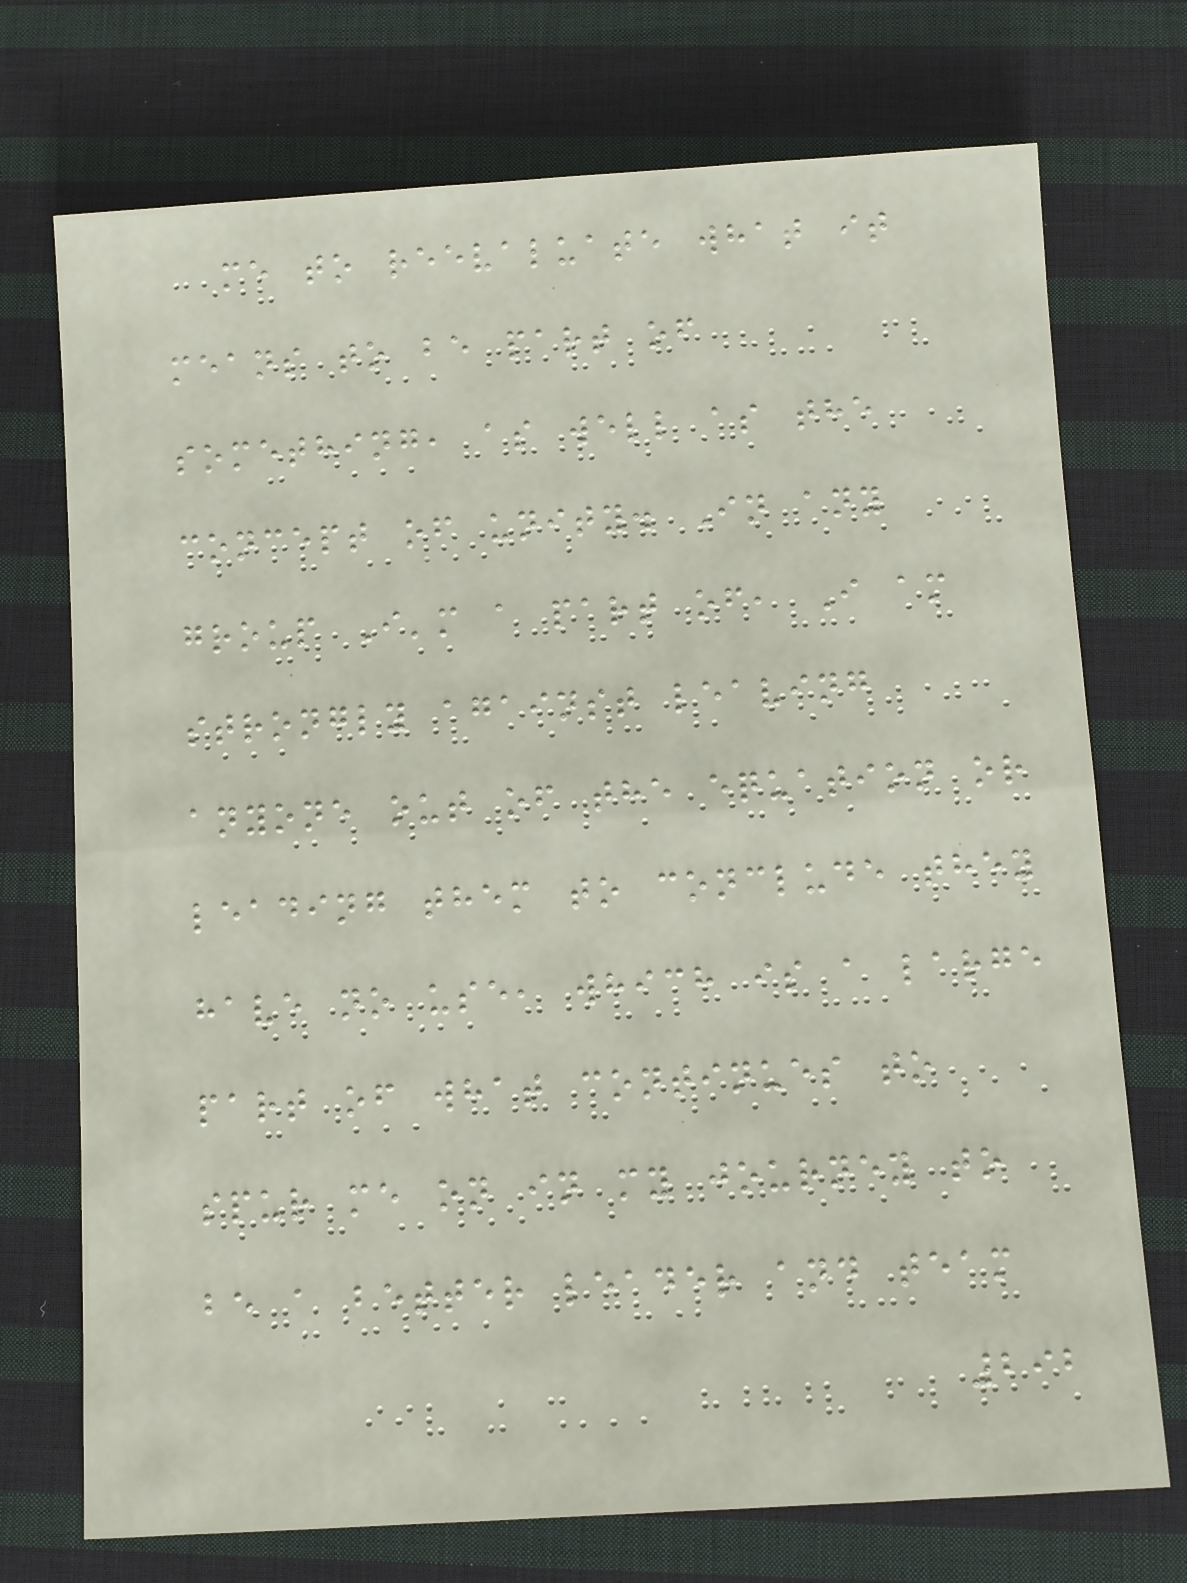me to reevaluate what it
means to be part of
something, as well as the
concept of unity. In any
group I'm a part of, I am
strongly against leaving
anyone out of the equation or
leading them to conclude they
have no use, which is a large
part of what continues to
spur me on in my journey to
be a better leader and team
292
